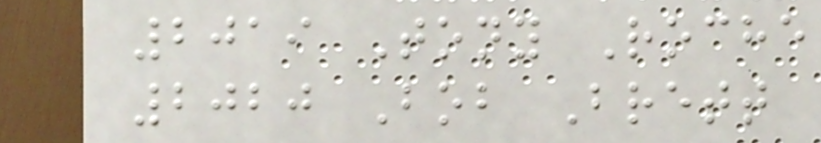2019 Tony Roche
2020 Bob Brett
